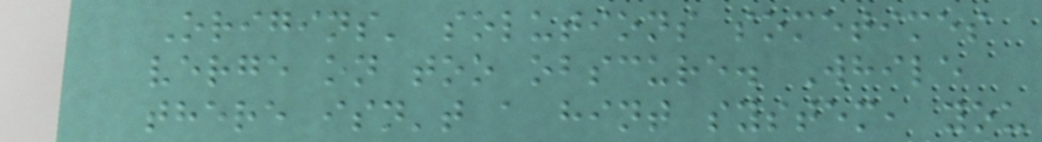Origins' solutions sometimes
verge on too obscure. While
there isn't a hint system, you
